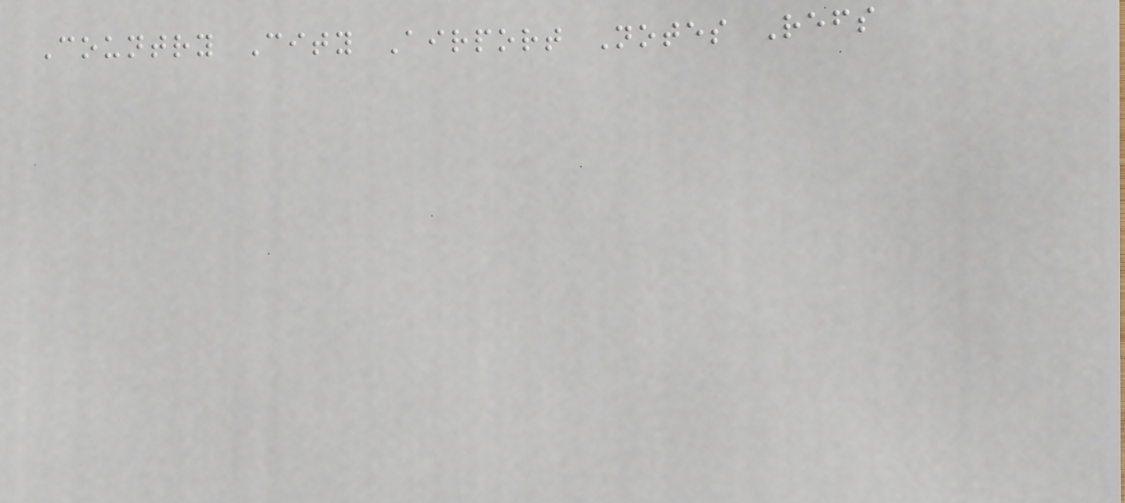Country City Airport Notes Refs
